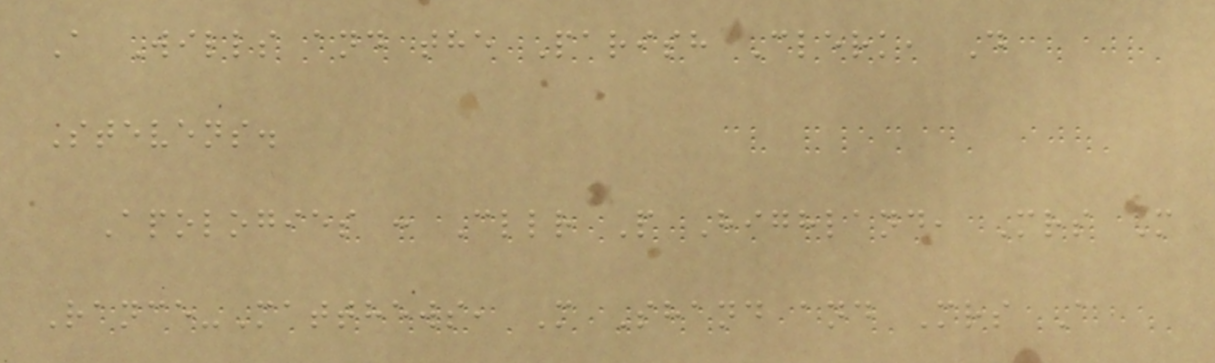A Wills and the Parish Clerk, D
Stevens.
Apologies : Cllr P Highland, Mrs M
Rance-Matthews, M Shand and Mrs A
